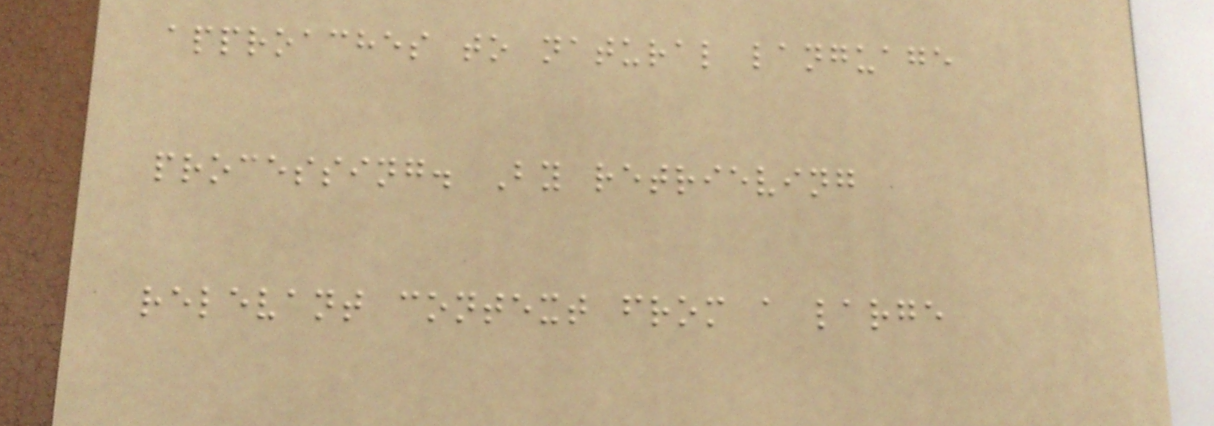approaches to natural language
processing. By retrieving
relevant context from a large
